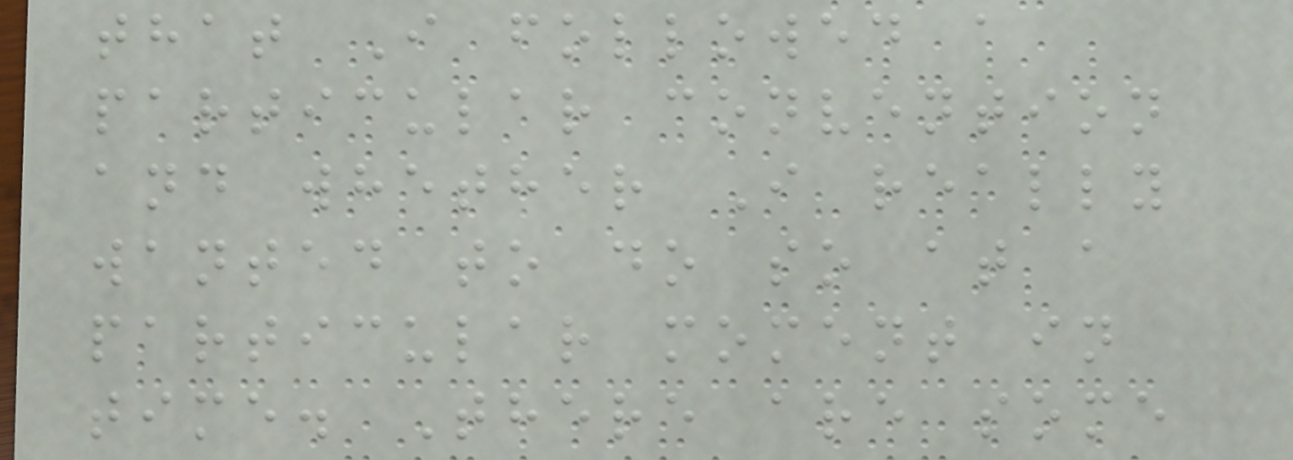that I followed a
particular convention
and whether I really
wanted to do so at a
particular moment in
time. There are some
